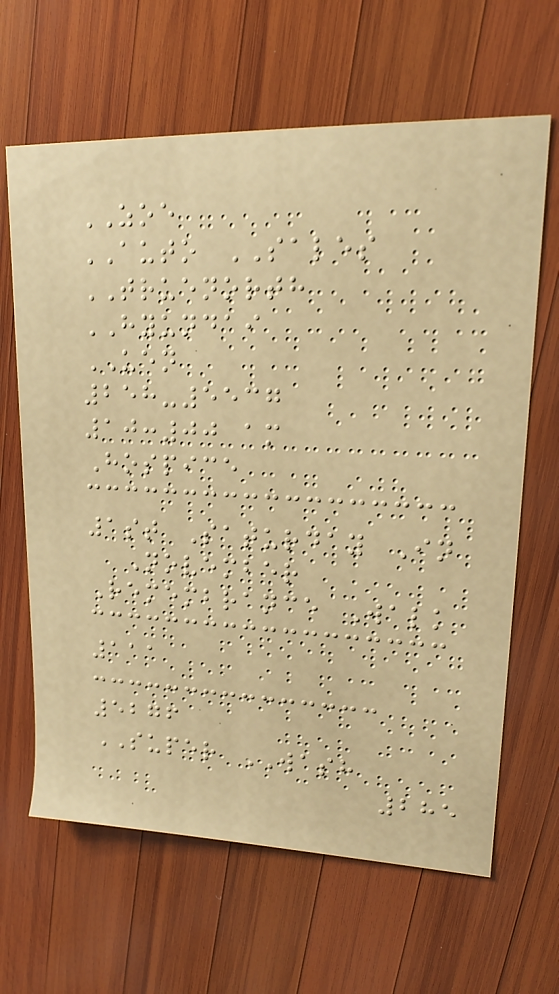ZOE
AUTO SALES
TRUENORTH
HYUNDAI
UEN
258-5537
10:00 am
Hospice
1st Saturday In
November
Remembrance Walk
111
5276
SUPER WASH
285
